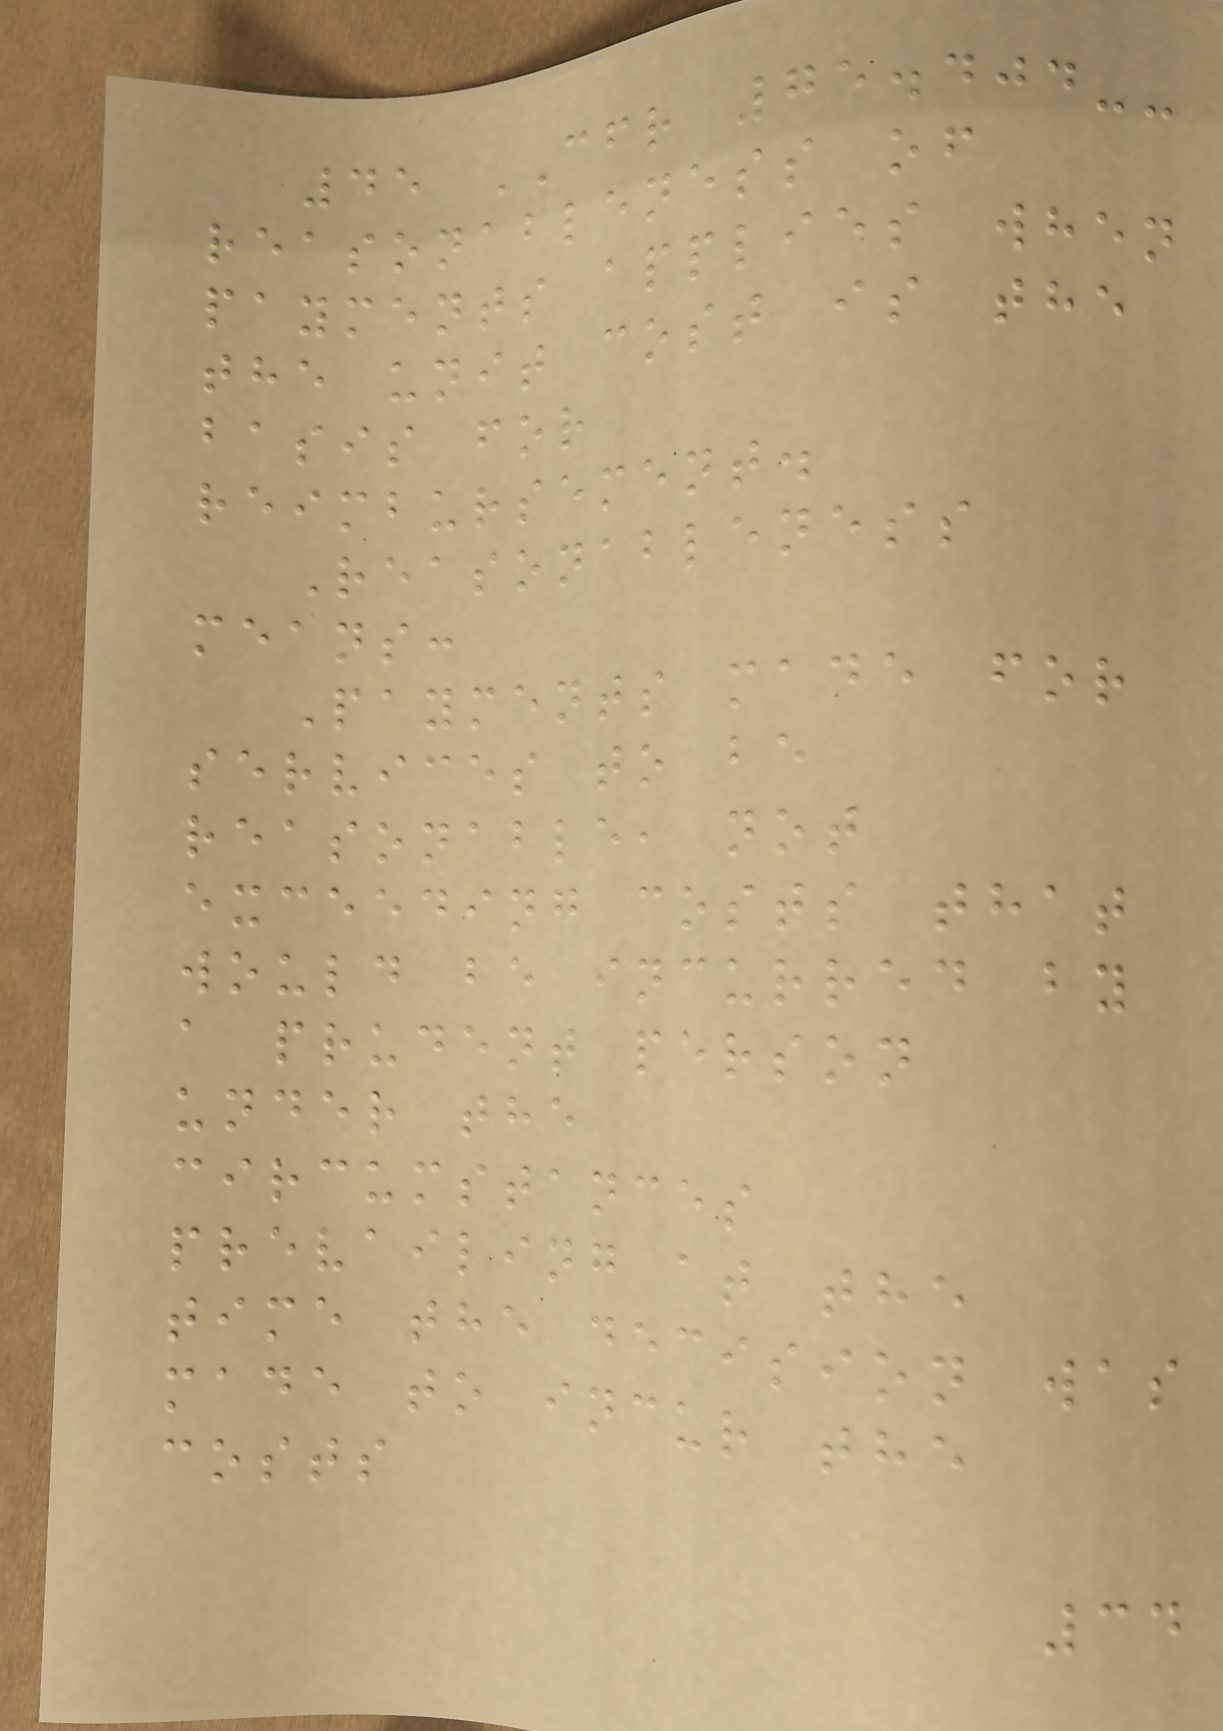45 CFR 75.404--
reasonableness of
payments applies when
the unit cost is the
basis for
reimbursement.
Reasonableness
means:
Payments made for
services to be
reasonable, not
exceeding costs that
would be incurred by
a prudent person
under the
circumstances
prevailing at the
time the decision was
made to incur the
costs
34
